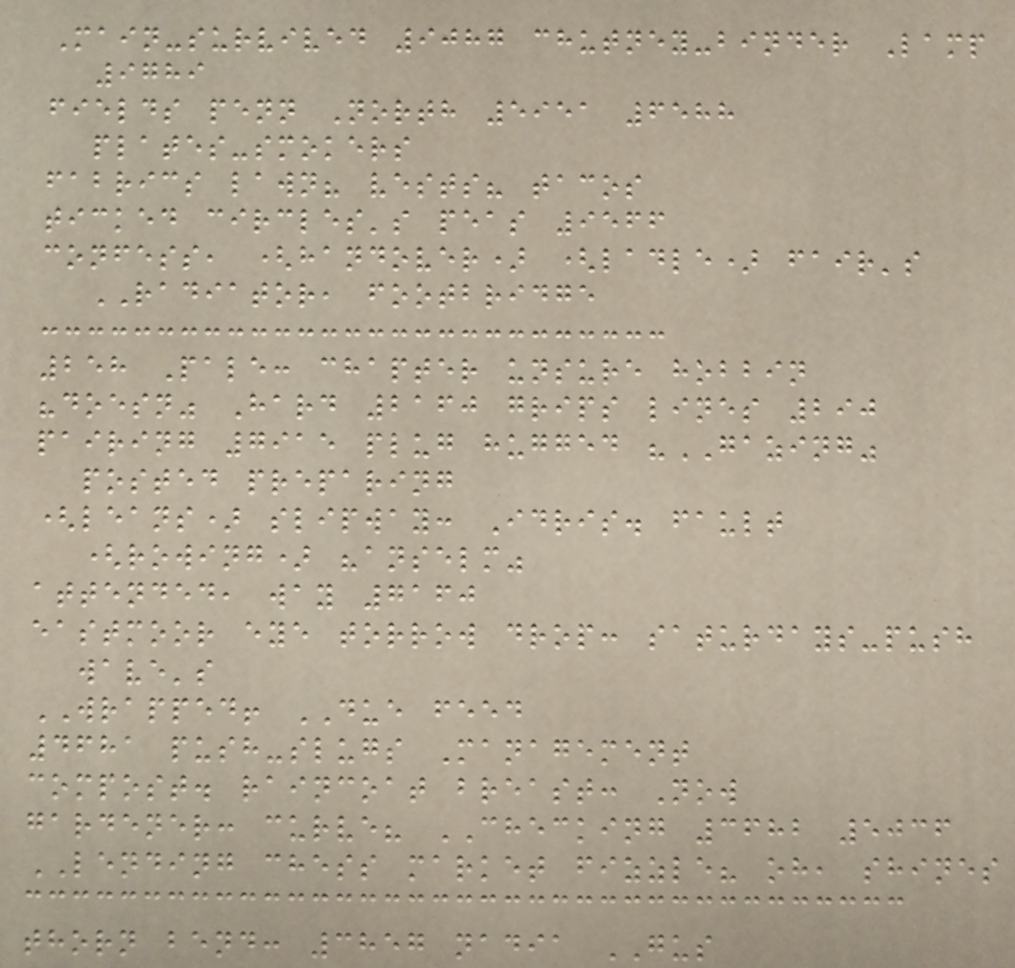Main-survived 9087 chutney-binder Lamp
9789
fields penn North 5951 6588
plates-smokers
fabrics lawn? vests? tacos
ticked circles's peas 9566
confess, (handover) (ladle) fair's
RADIATOR, footbridge
258 Pale: chapter unsure hobbin
"doesn" Hard 2160 grips lines 290
pairing 7915 plug hugged "GAZING"
posted preparing
(leans) slipway: Idris. fault
(rowing) "anselm"
attended, way 7160
eastmoor eye torrow drop: saturdays-push
wave's
WRAPPED! DUE feed
4681 push-slugs Management
compost. raincoat breast: Now
gardener: curve? CHECKING 3682 5036
LENDING chess market fizzle? oh, shines
thorn bend: 3857 nadia GUS
